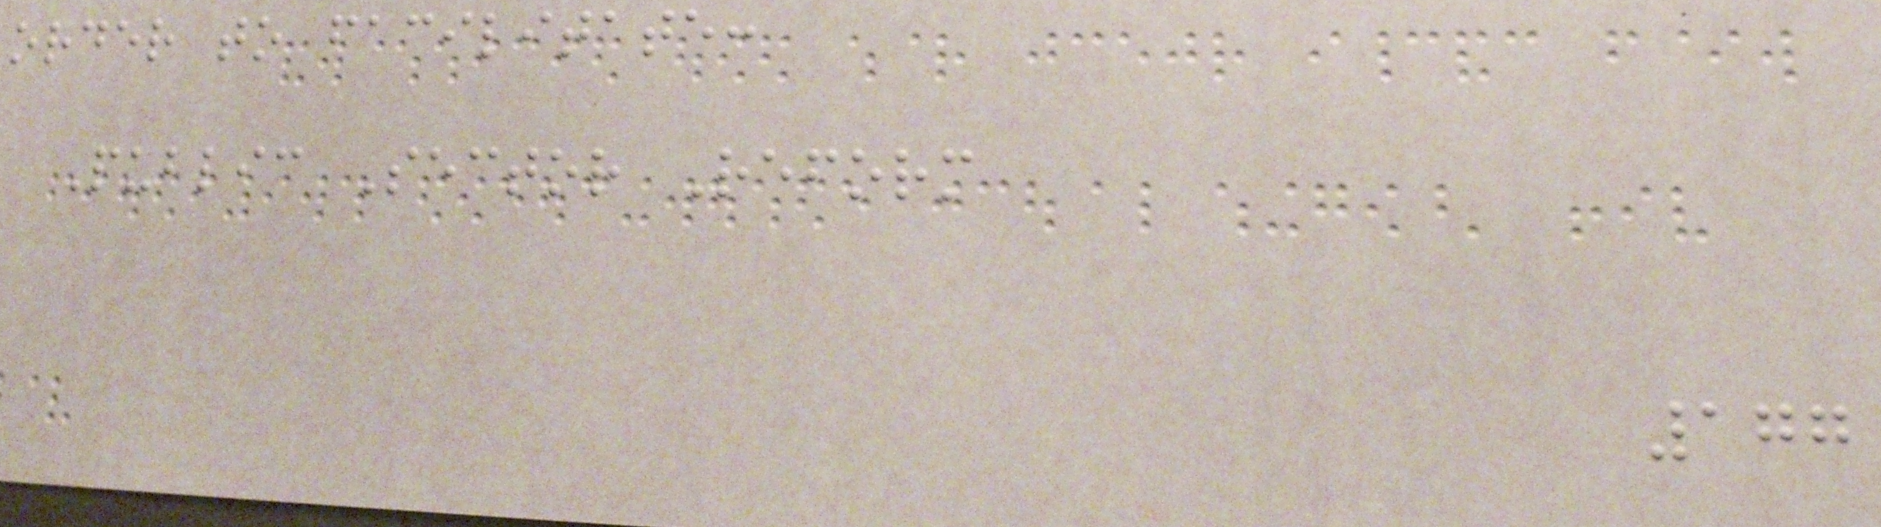order to facilitate:
Public Sector Reform
177
